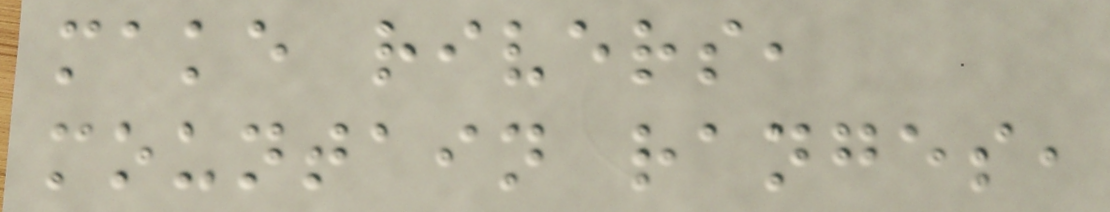make rivers,
mountain ranges,
